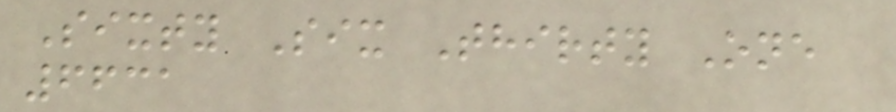Sixty Six Thirty One
6631
